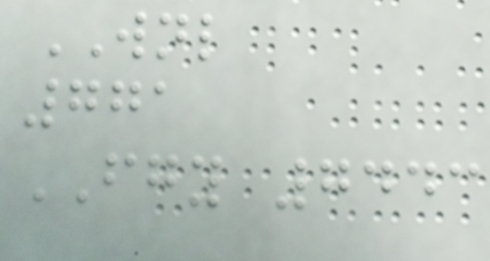WNL
771
FGY 7443
